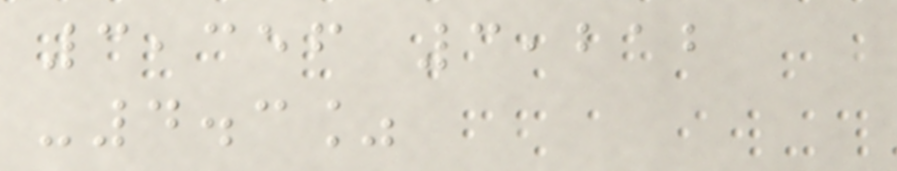3,356 3,212
-4.3%
